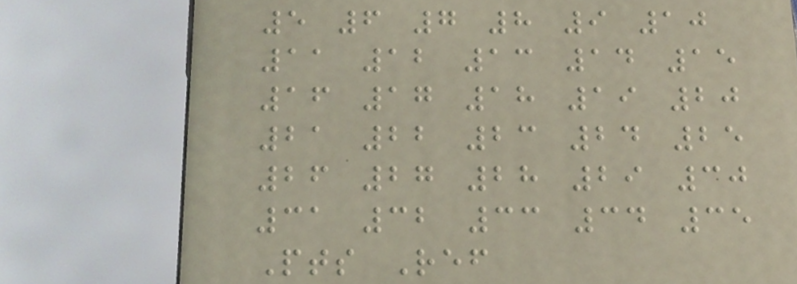5 6 7 8 9 10
11 12 13 14 15
16 17 18 19 20
21 22 23 24 25
26 27 28 29 30
31 32 33 34 35
Pts Ref
